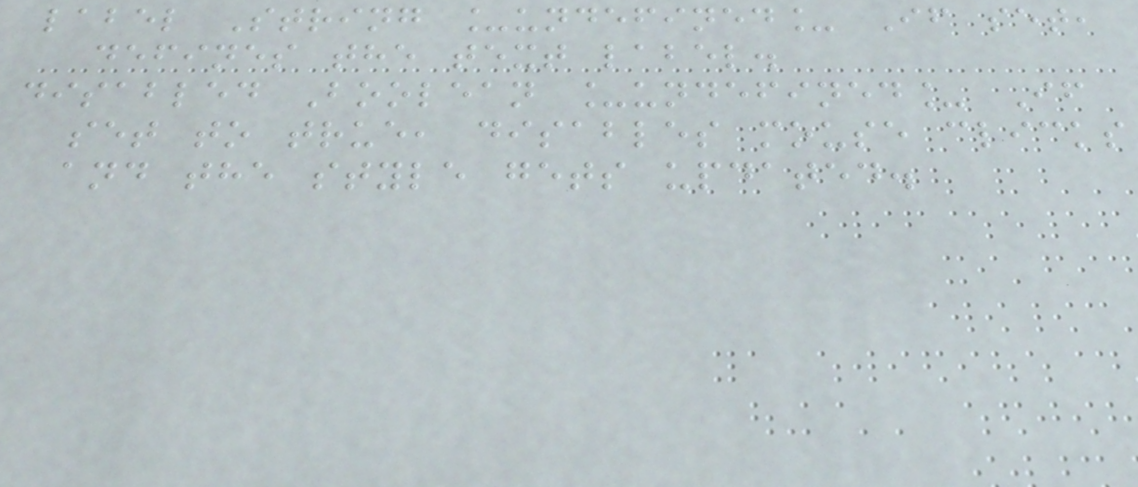label String _undefined_ If set,
defines the text label.
disabled Boolean _undefined_ If
set to true, disables mouse clicks
and the style gets updated.
